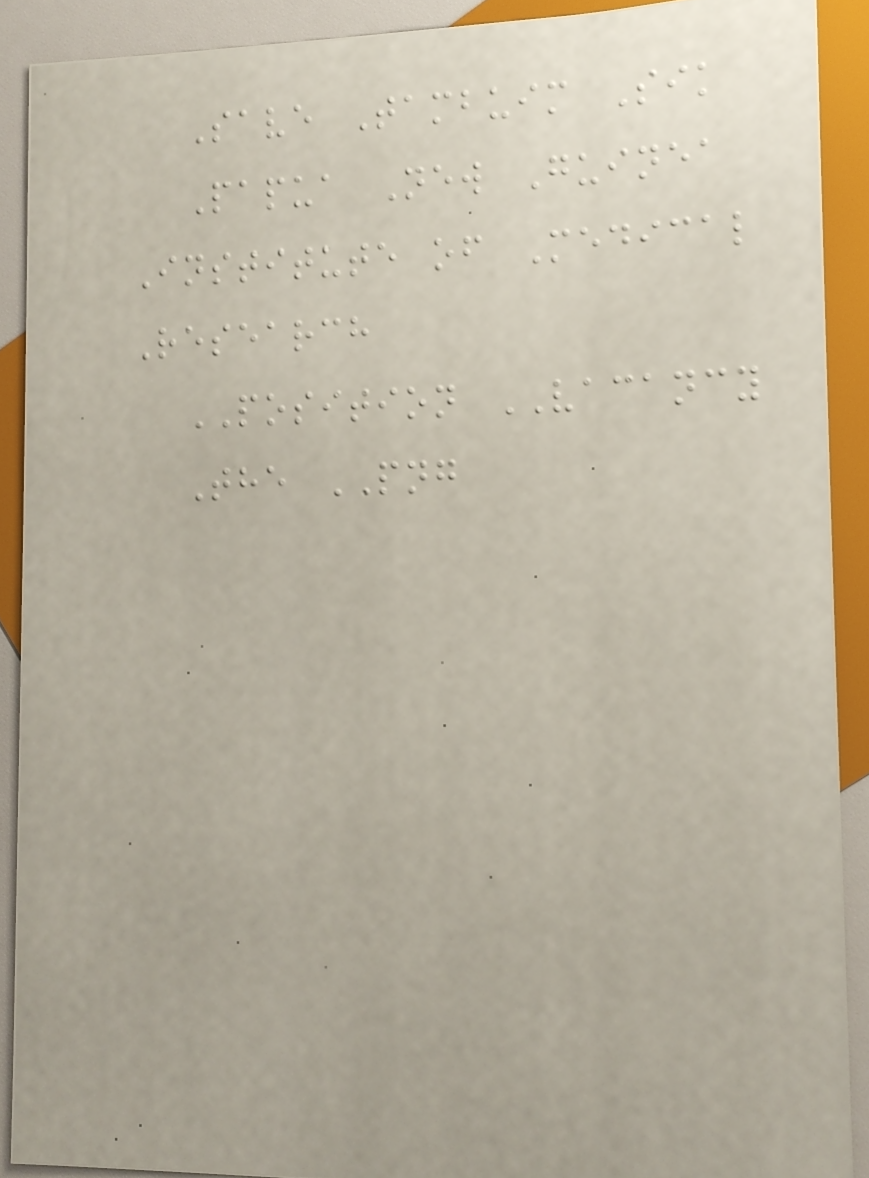Save Tambuim Sik
Papua New Guinea
Institute of Medical
Research
POSITION VACANCY
The PNG
